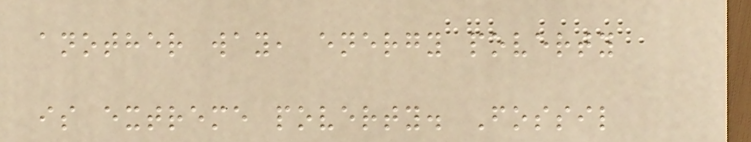another way, energy poverty
is extreme poverty. Fossil
